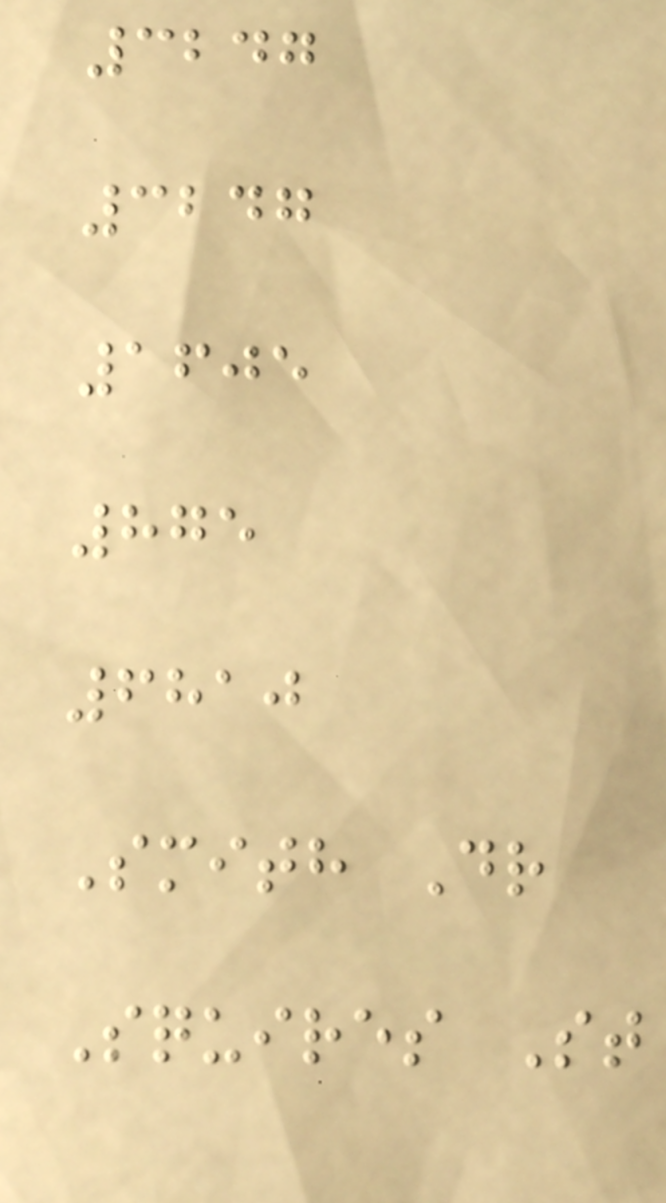3247
3247
1605
875
6810
Smith Dr
Squires St
